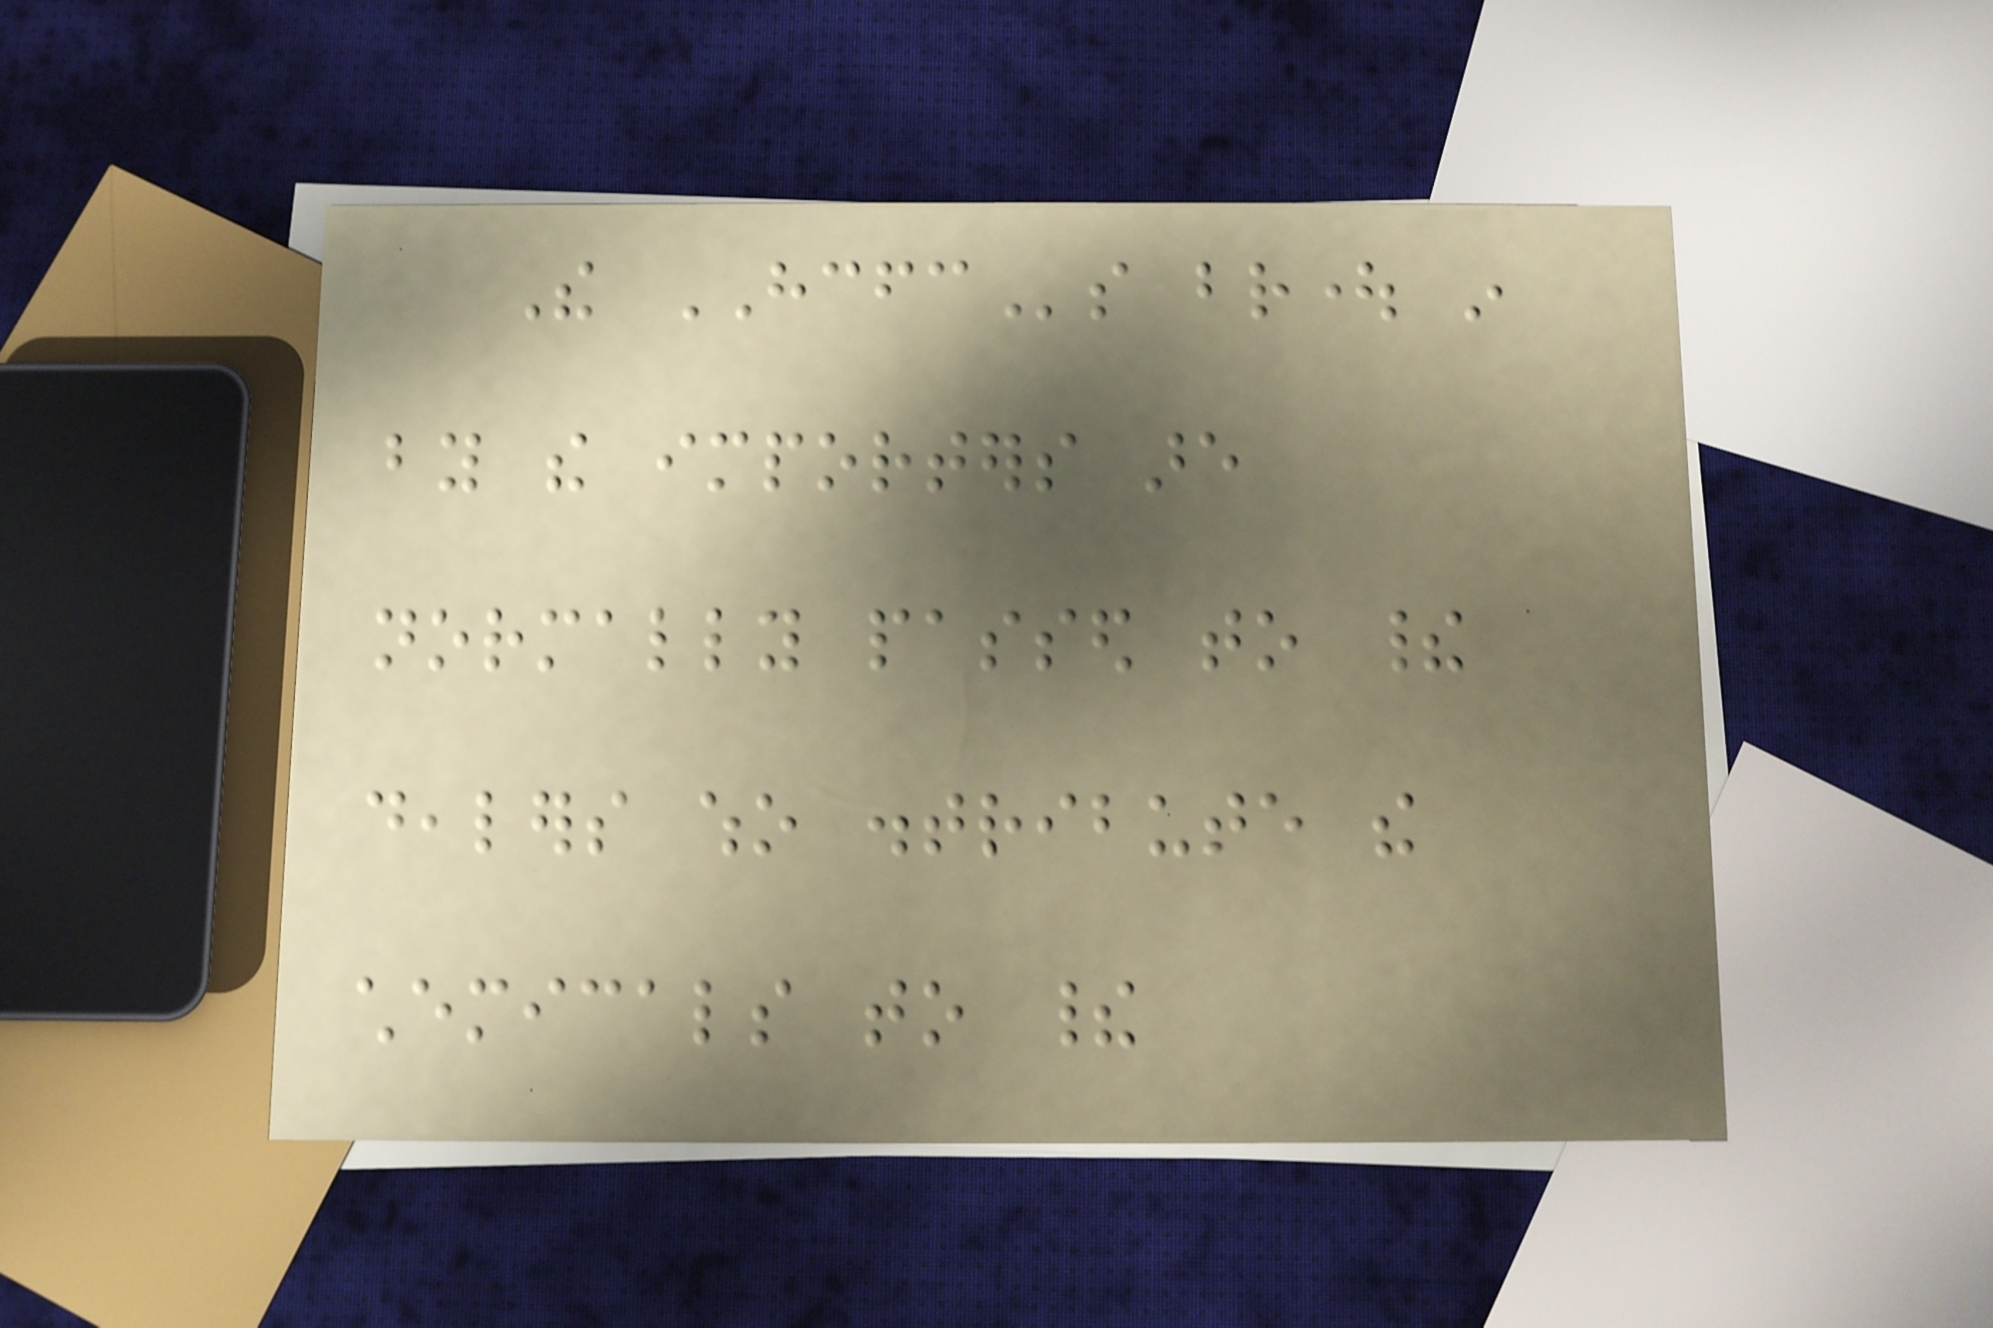The HCFCs brought in
by the importers are
normally passed to their
dealers who distribute the
chemicals to their
